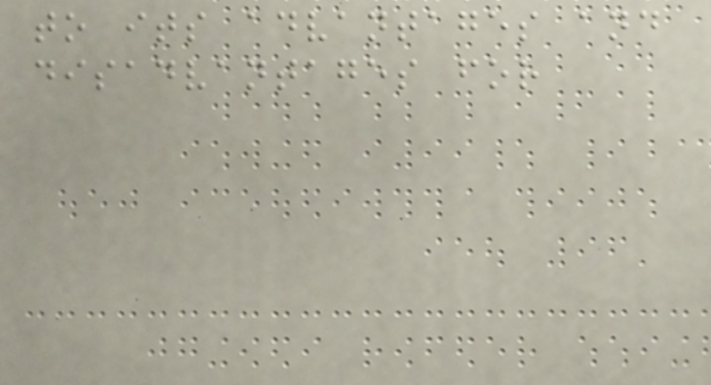to its advantages and
disadvantages for
